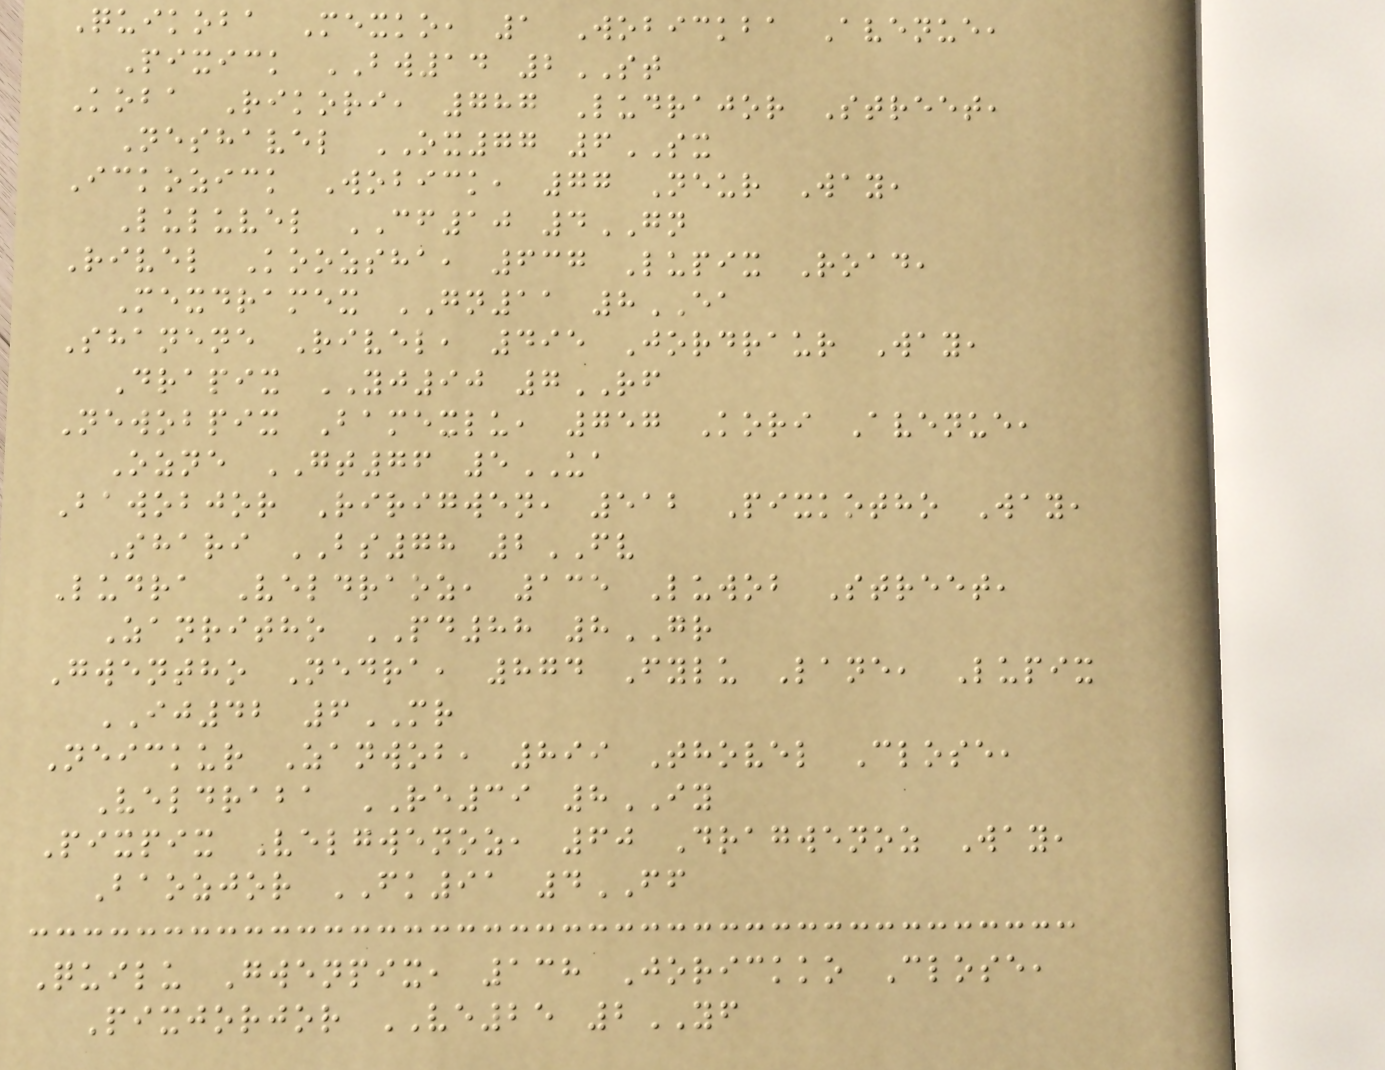Quikoba Mexko, 1 Wobickba Avenue,
Pixick BW14 2ST
Koba Rikori, 787 Ludrajor Street,
Neshavel OX77 6SX
Ickozick Wobick, 77 Neur Way,
Luluvel CF10 4GN
Rivel Koozsha, 637 Lupix Road,
Mexdramex GN11 8EA
Shanene Rivel, 495 Jordraur Way,
Drapix YJ90 7RF
Newobpix Bamexlu, 757 Kori Avenue,
Ozne GT76 5UA
Bawobjor Ririgwen, 512 Pixkotho Way,
Shari BS78 2FV
Ludra Veldraoz, 135 Luwob Street,
Zanritho PD88 8GR
Gwentho Nedra, 874 Fylu Lane, Lupix
IJ42 6MR
Neickur Zanwob, 899 Thovel Close,
Veldraba RE39 8IY
Pixpix Velgwenoz, 60 Dragwenoz Way,
Baozjor FK91 4FF
Quilu Gwenpix, 138 Jorickko Close,
Pixjorjor VE25 2YF
